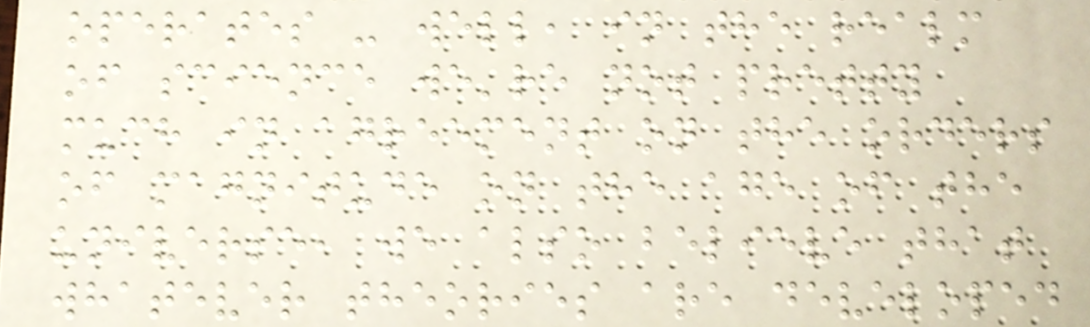operates - well, in the realm
of science we're not pretty
much in agreement on the orders
of magnitude on the age of the
universe, we also believe that
whatever theories are developed
